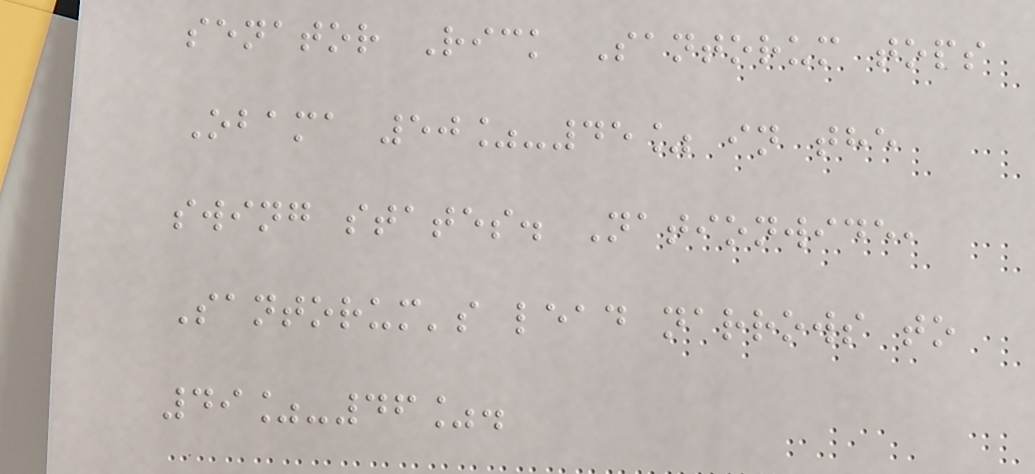senator Rick Santorum tops
Obama 50%-45% in the
swing states. Nationwide,
Santorum's lead narrows to
49%-46%.
